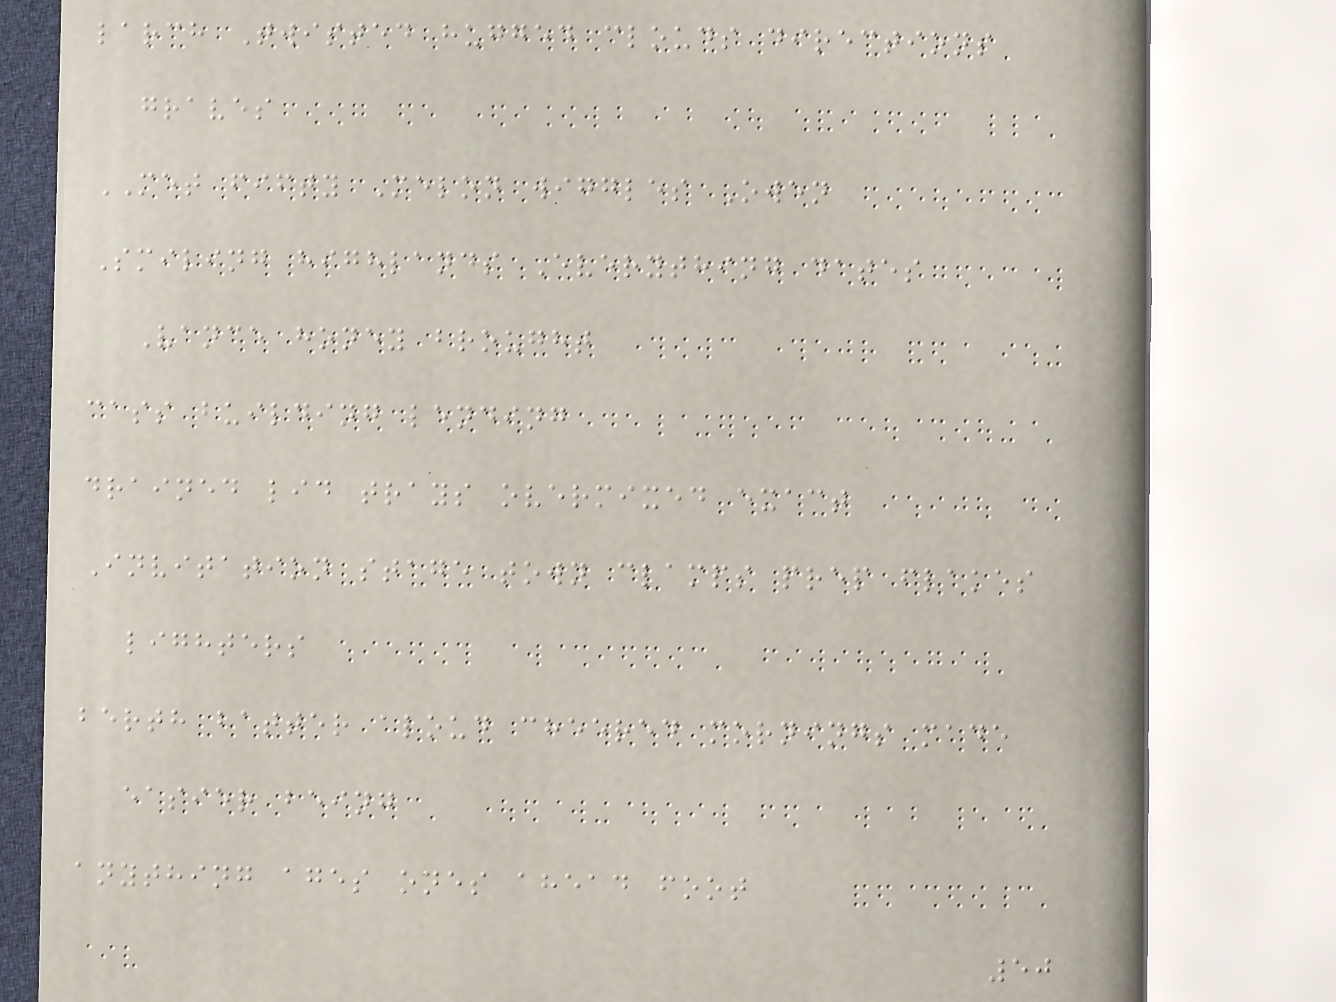larch Twisted hugged clouds directions
graves
MET fifty Melon wiggles Owen
Smiling highlands Everything dates
Vance honey brought
cass building lending
drained lid trays overmixed exact
Invitation stage town clamps prep flakes
lighters
berth batter aloud cheered mornings made
easier being
anything ages ones ahead foot
50
